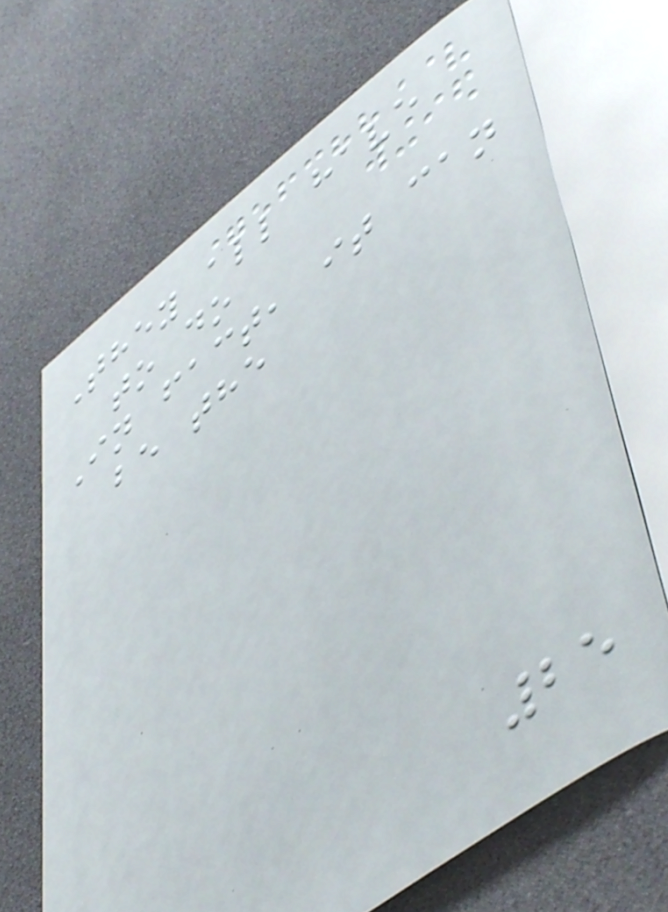They all have
to do
In fact, it can
be the
25
